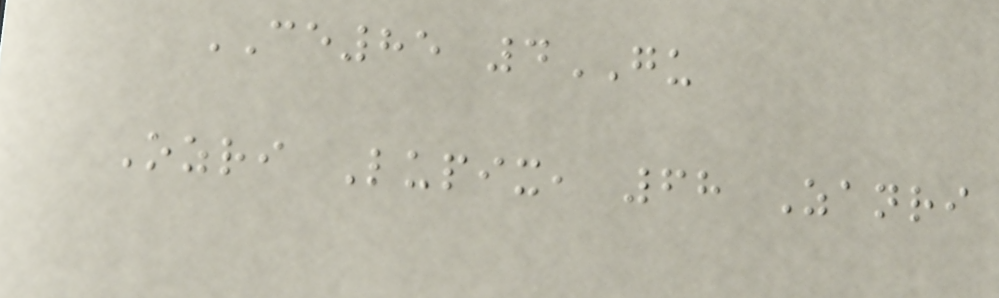CE85 4GU
Ozri Lupix, 68 Zanri
